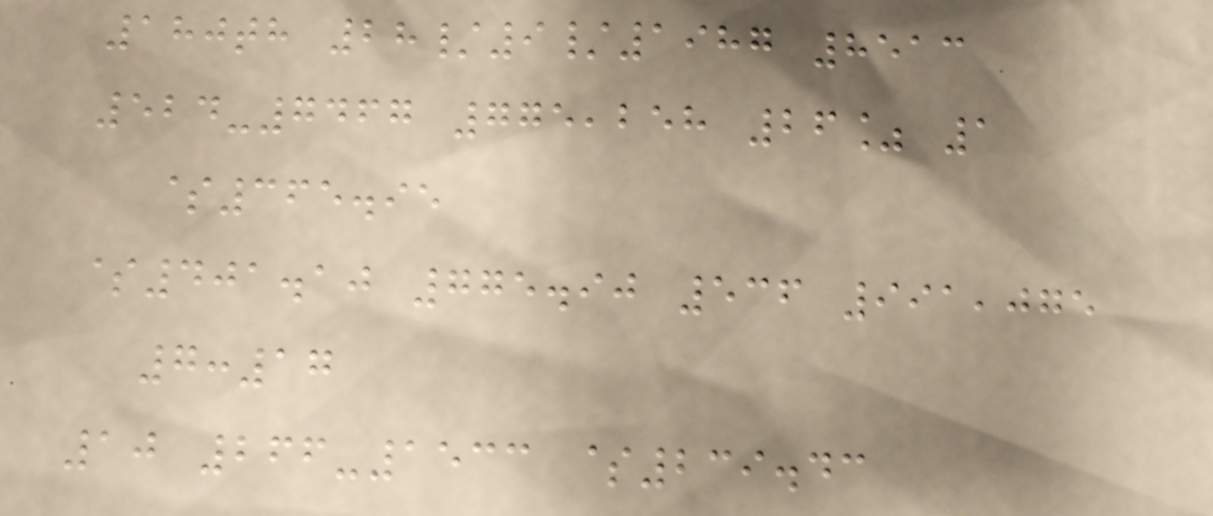180th 28/9/1987 8513
524-7467 775,258 26% 1
$365.95
$401.10 775.90 536 991,075
7:17
10 266-1533 $239.43
